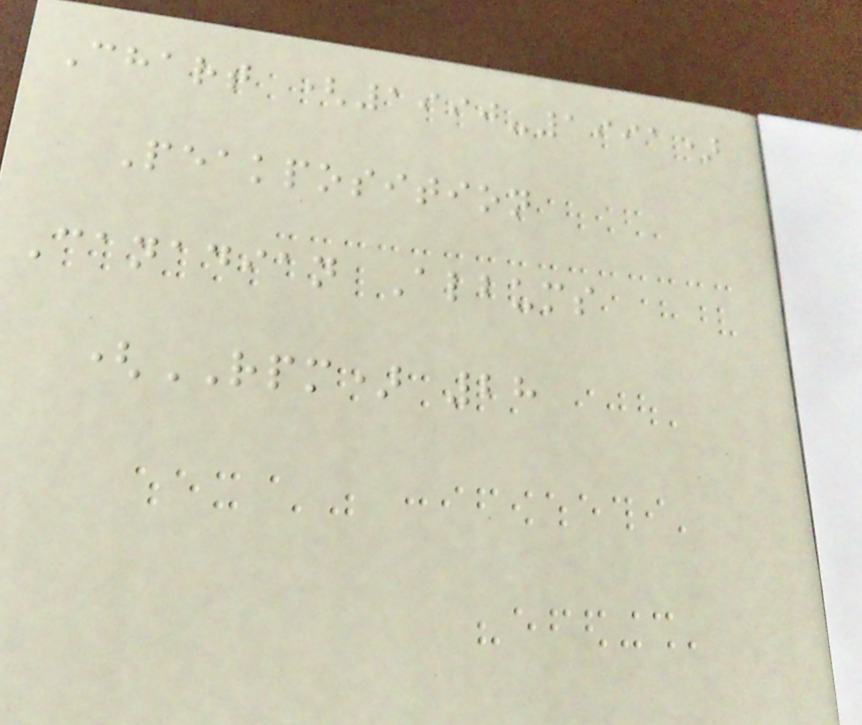Chart (1990-1991)
Peakposition
Canadian Albums
(RPM) 28
